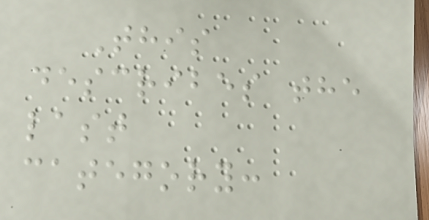This
describes the
last
category:
